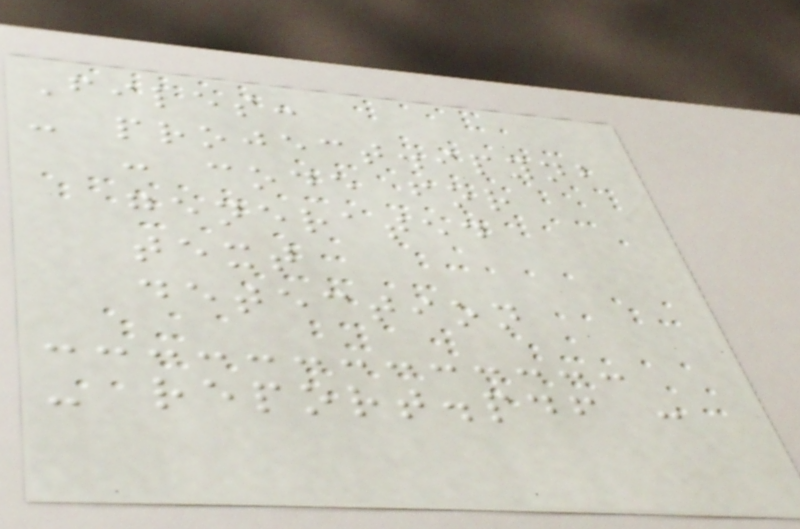Files:
- project.ipynb
: code for
generated
text
detection
- report.pdf :
